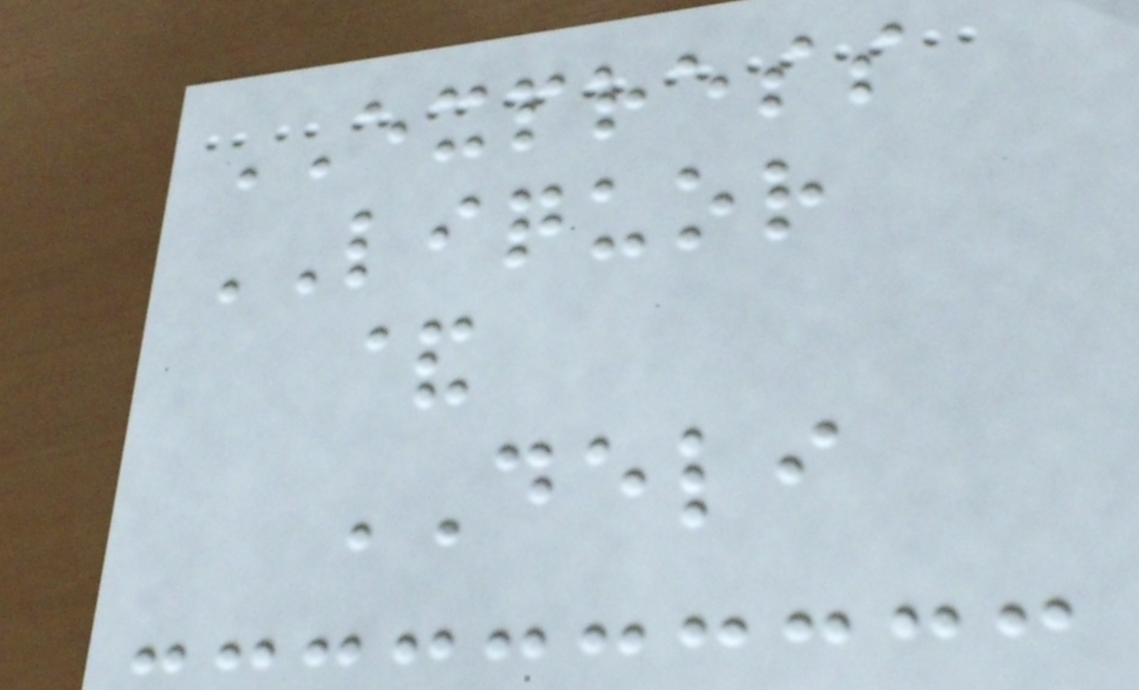EXPRESS
LIQUOR
&
DELI
